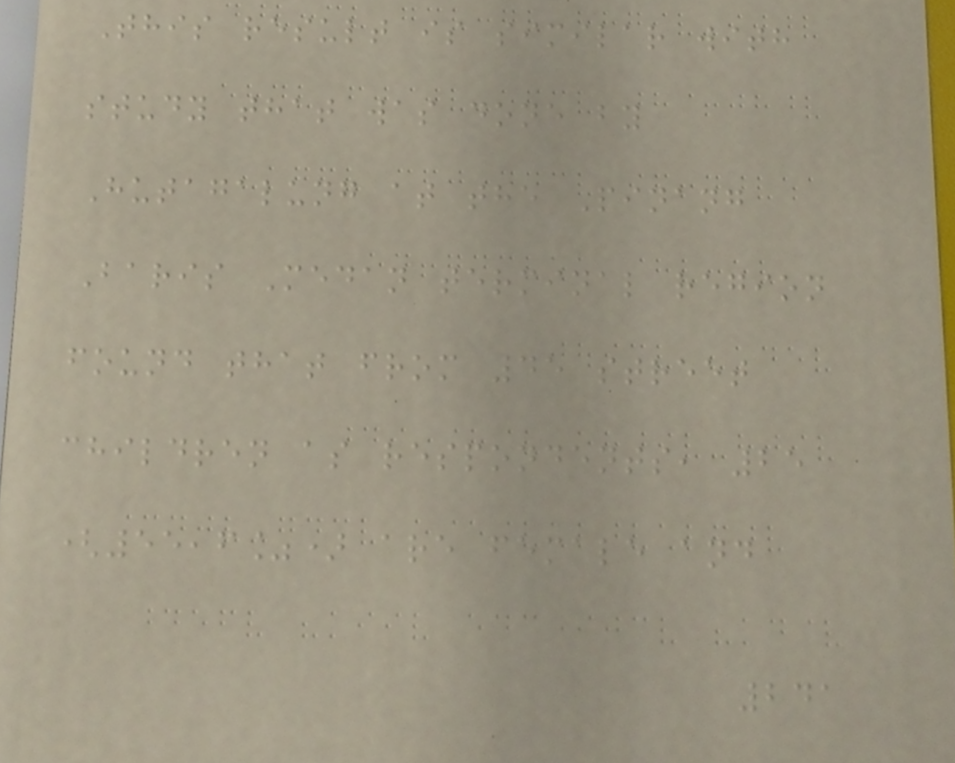This result is similar with
study that was done by
Hutagalung at the Pinang
Baris Medan terminal region
found that from 45 street
children as respondents, 25
(55,6%) are female and
241
